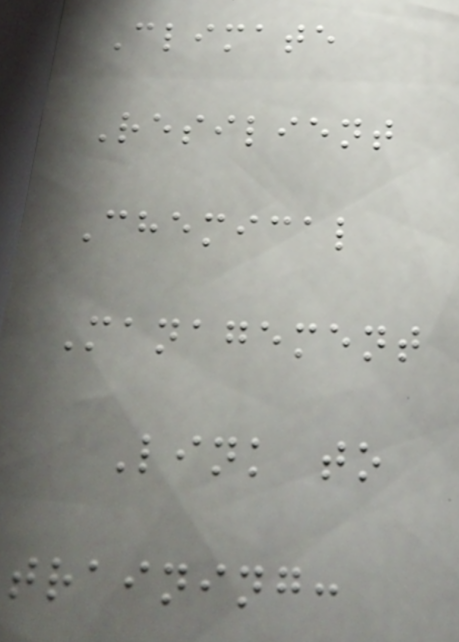Climate
Resilient
Chemical
Management
Link to
training:
